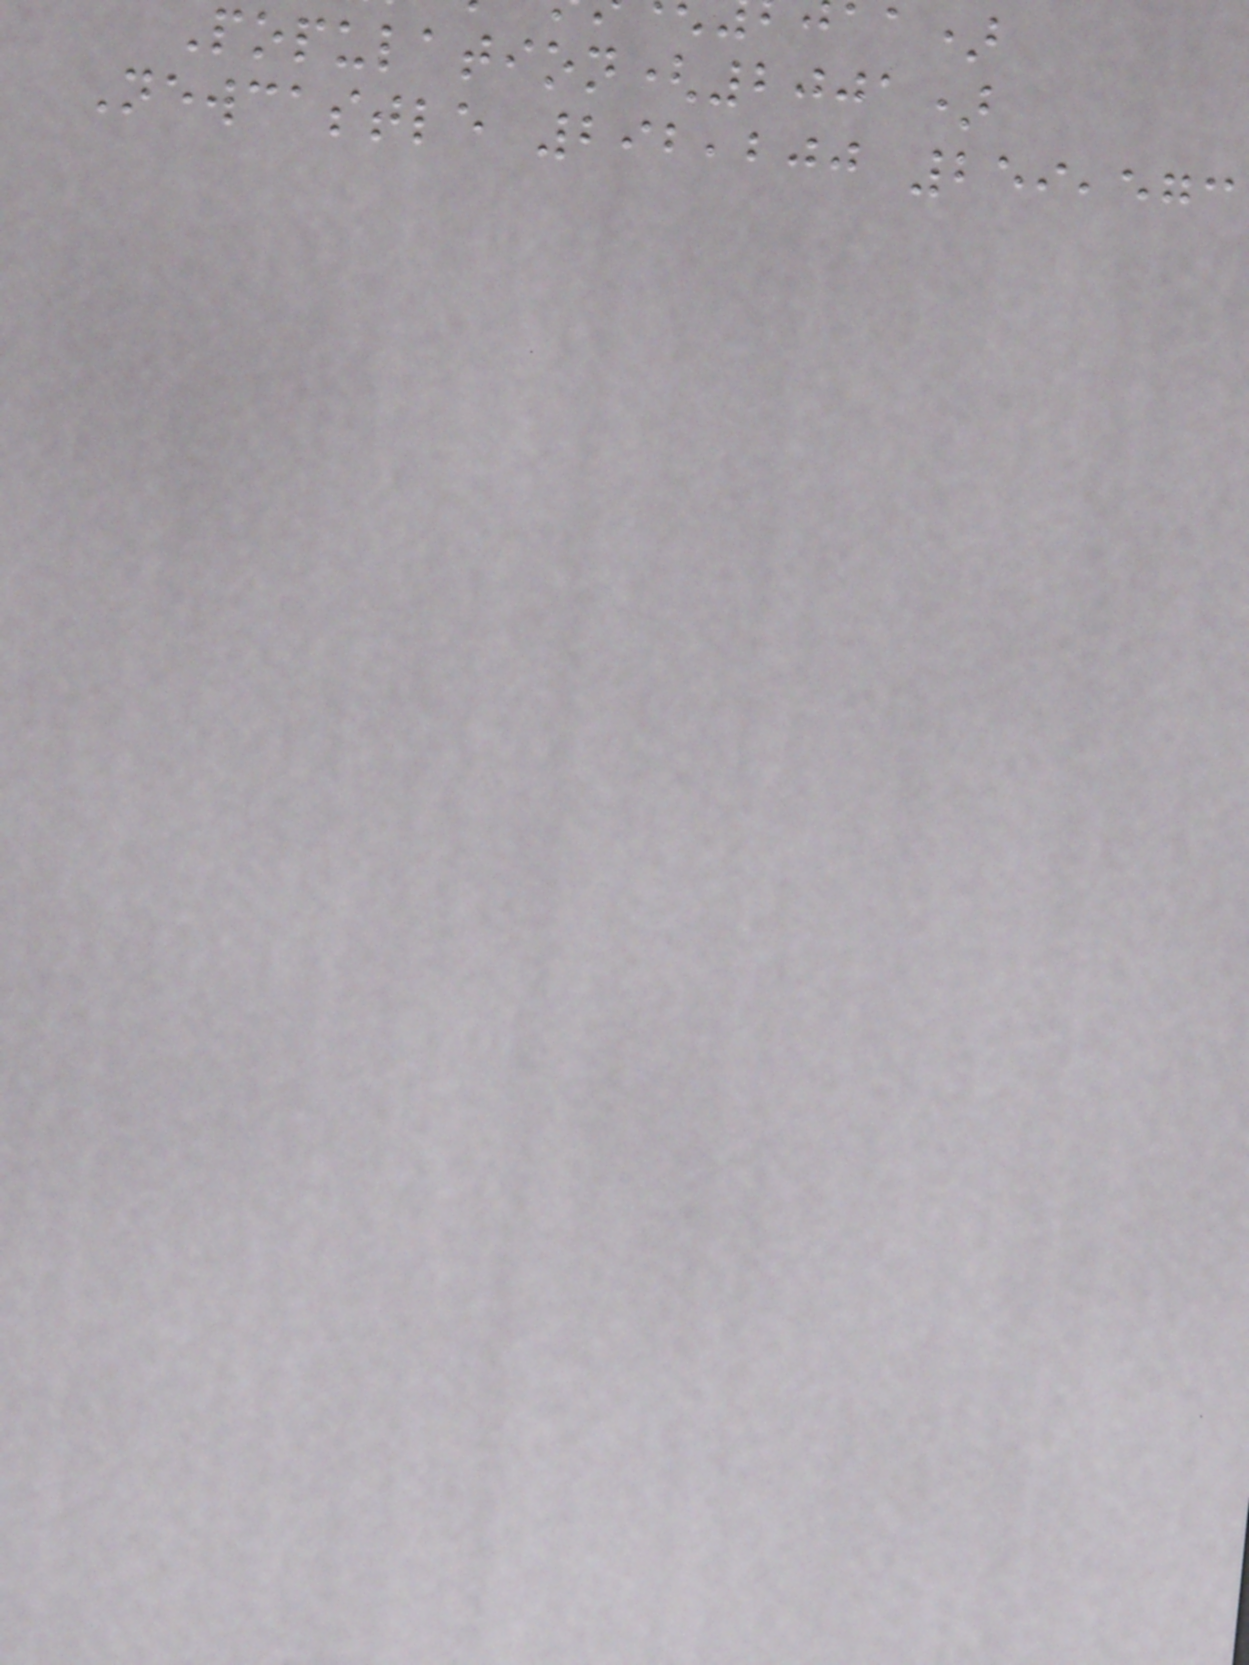Population(2001)
Newcastle 292,200 259,573
